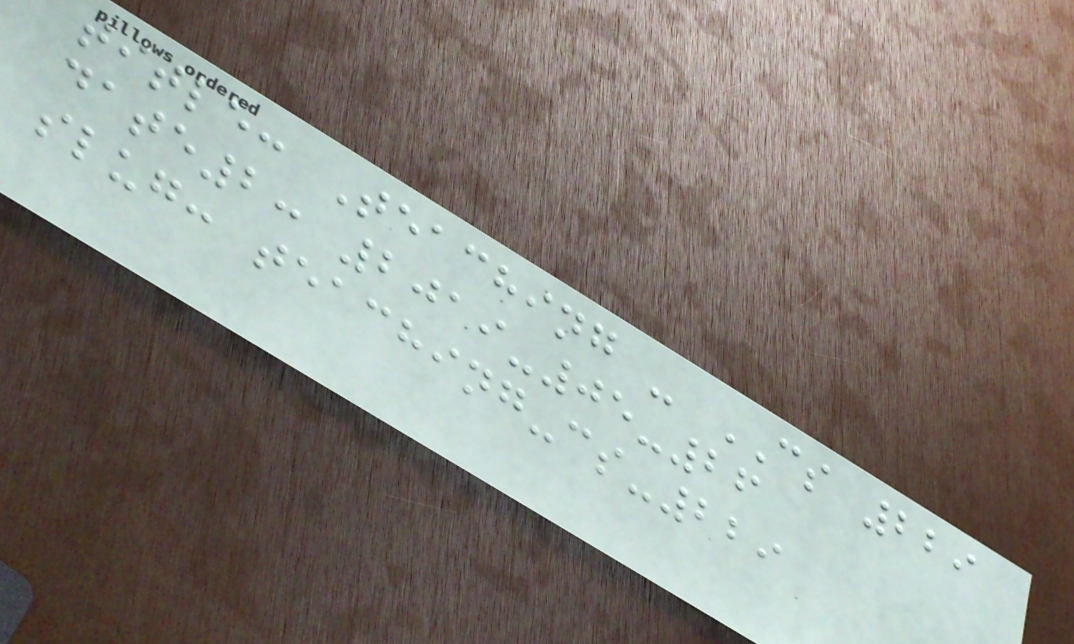title: Teaching - CS 229
date2: 2019-05-26
slug: teaching-cs-229
